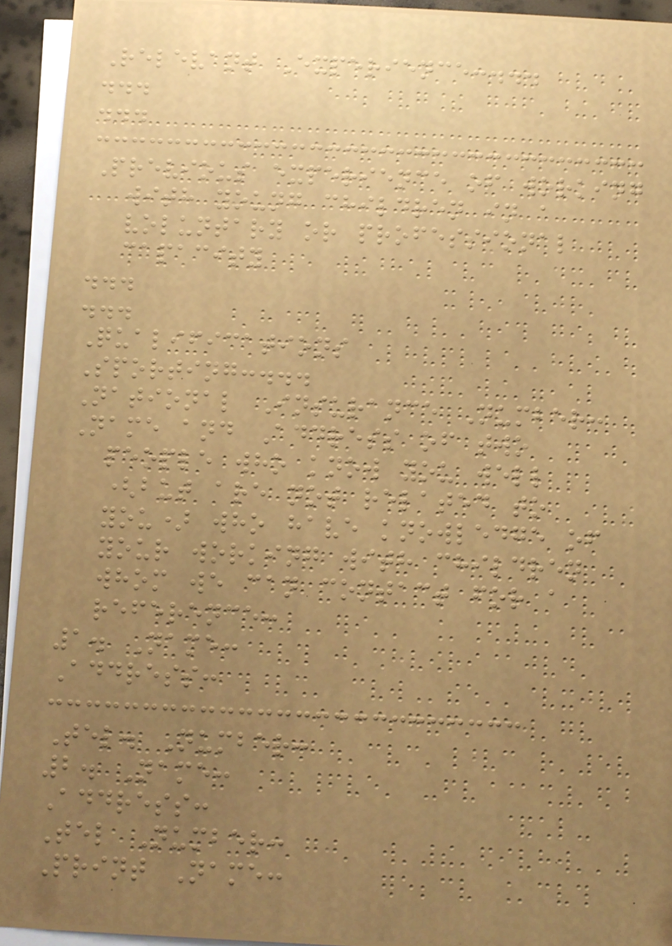Relevant Experience:...
...
...
Previous experience of working
with young children in a
voluntary or professional
capacity
...
...
Qualifications
Sporting:...
National Insurance Number:
Name and Address of two
people who know you well
(but are not related to
you) who have knowledge of
your working with children
whom we can contact for a
reference:
1. Name:
Address:
Tel. Number:
2. Name:
Address:
Tel Number:
Print Name:
